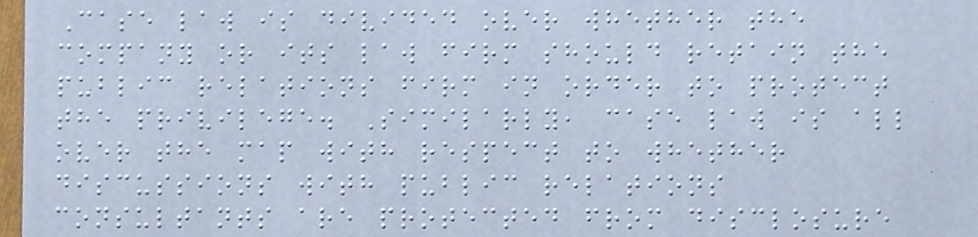Case law is divided over whether the
company or its law firm should retain the
public relations firm in order to protect
the privilege. Similarly, case law is all
over the map with respect to whether
discussions with public relations
consultants are protected from disclosure
